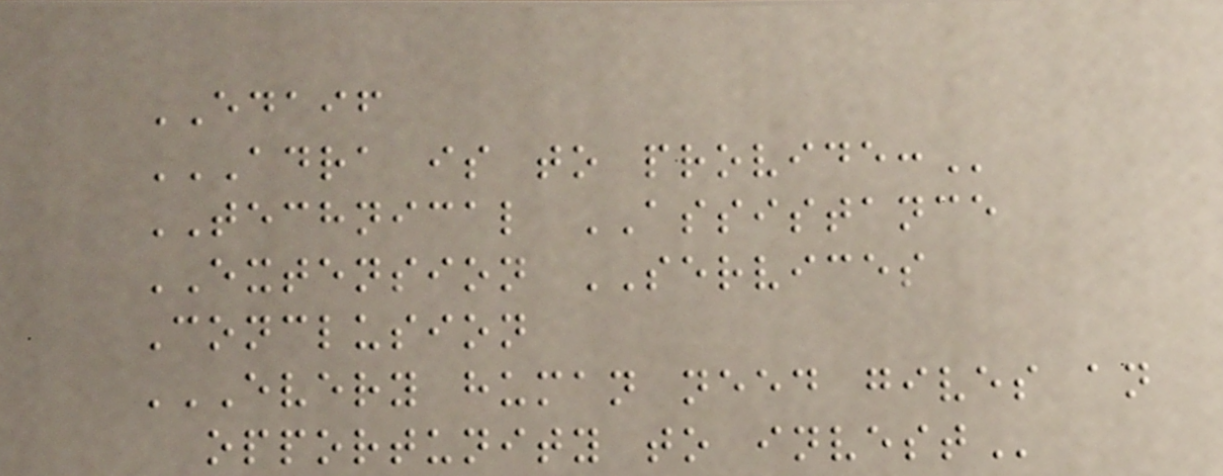EDAIF
ADRA IS TO PROVIDE:
TECHNICAL ASSISTANCE
EXTENSION SERVICES
Conclusion
EVERY HUMAN NEED GIVES AN
OPPORTUNITY TO INVEST
